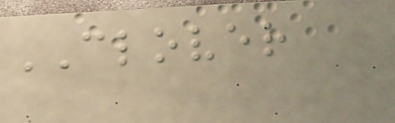CLOVER
